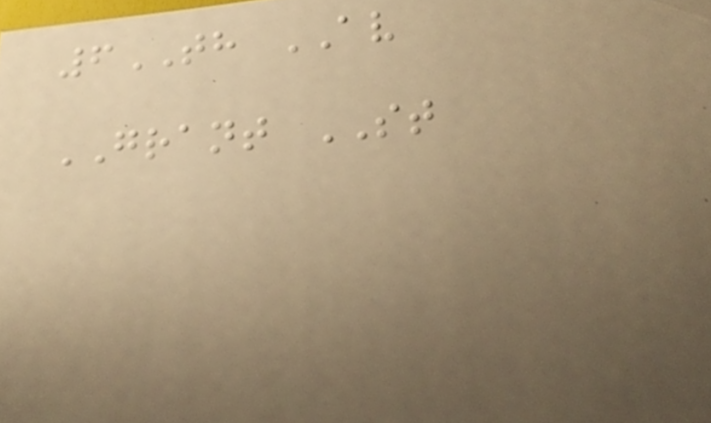6TH AV
GRANT ST
